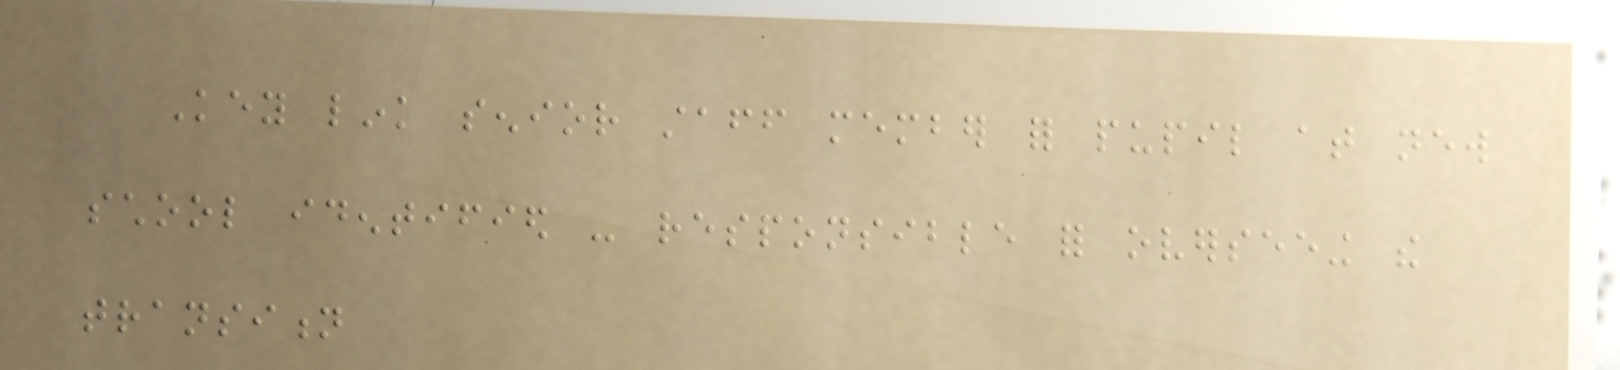Key link senior staff member for pupil at new
school identified - responsible for overseeing the
transition
